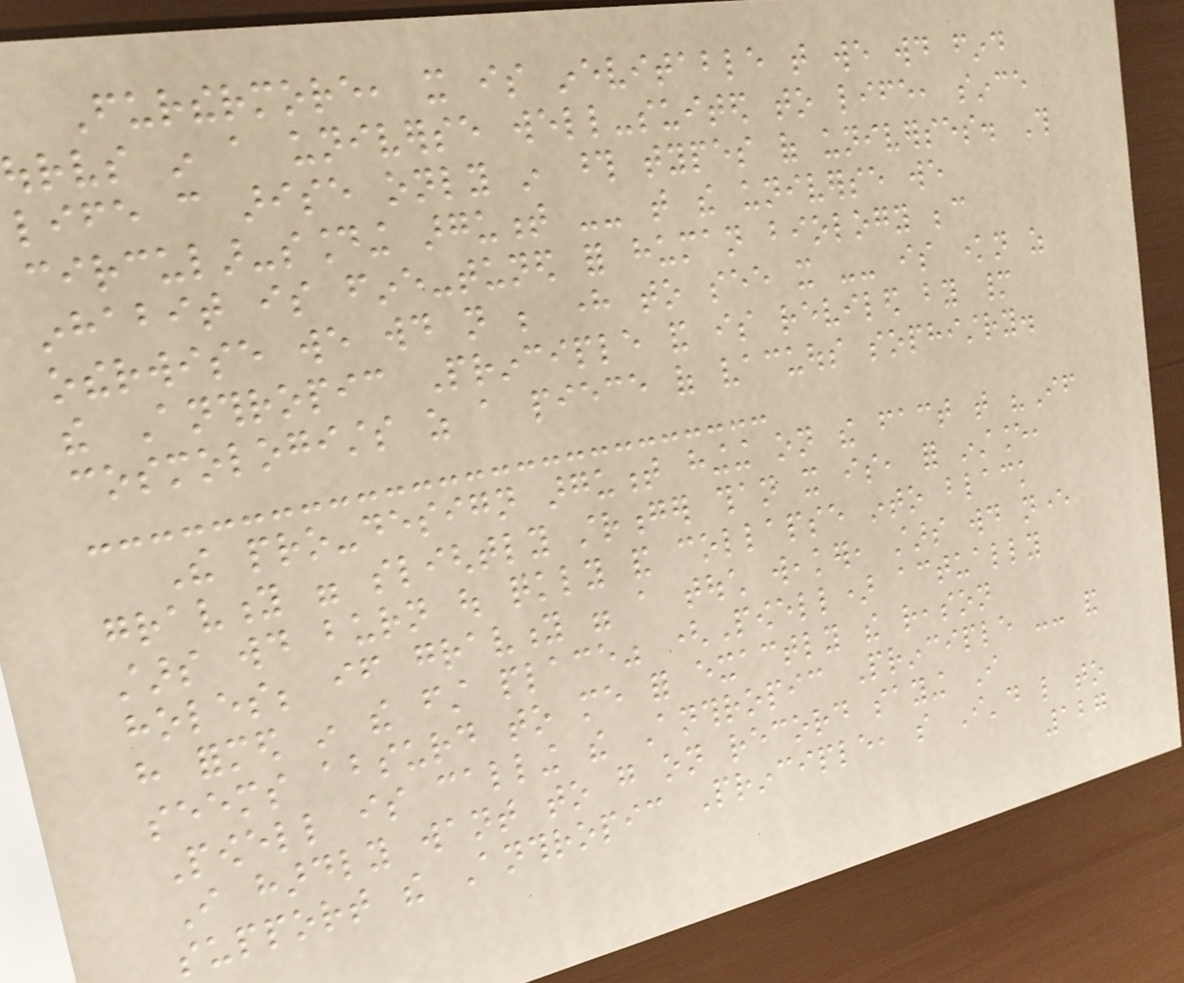Furthermore, it is inevitable that we would find
ourselves in a universe well-suited to life, since
life can arise only in those types of universes. This
circular-sounding argument -- that the universe we
inhabit is fine-tuned for human biology because
otherwise we would not be here to see it -- is known as
the Anthropic Principle and is reviled by many
cosmologists as a piece of vacuous sophistry.
The pro-design argument hinging on the fact that "If
gravity were slightly stronger than it is, for instance,
stars would burn out quickly and collapse into black
holes; if gravity were a touch weaker, stars would never
have formed in the first place" (Powell) actually
seems absurd to me for exactly the reason
Powell is calling the Anthropic Principle -- and
I hardly want to go on record saying I
support the Anthropic Principle, so I'd like to
127
